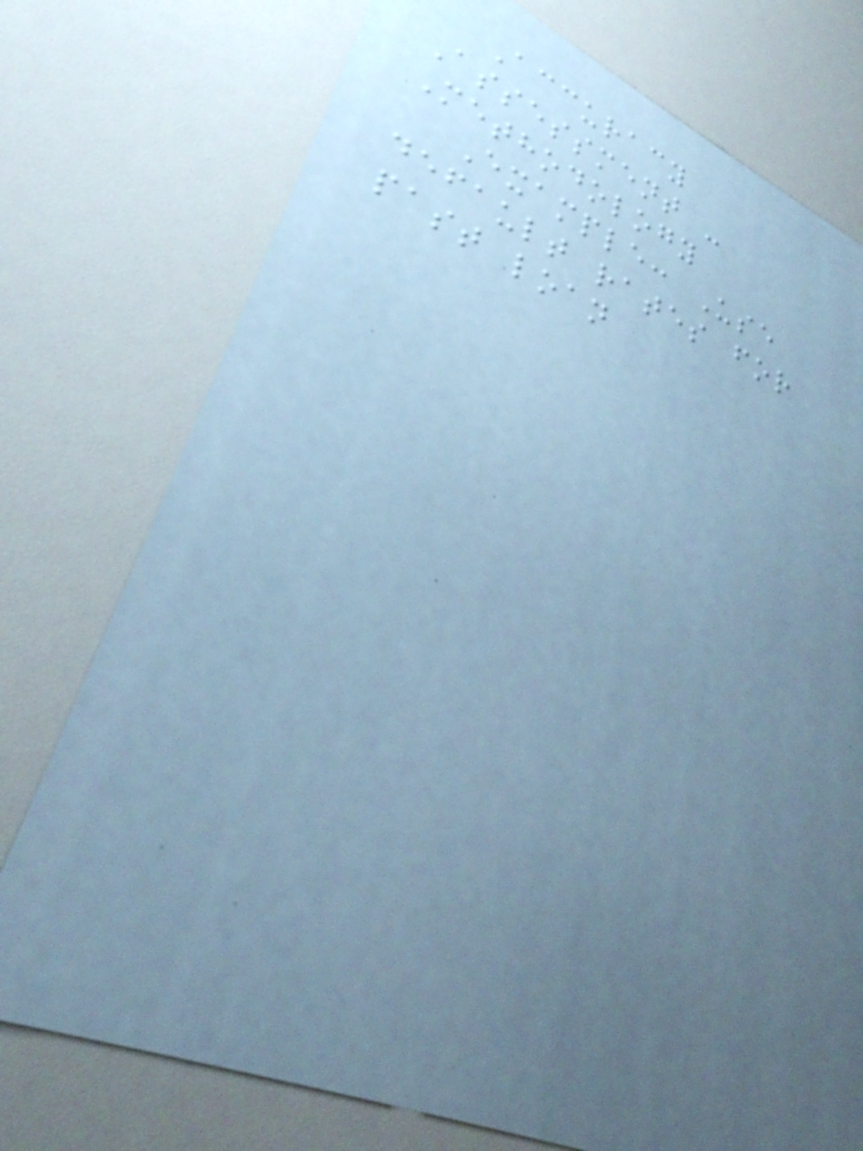Accuracy
Assessment -
Methodology
Example: Use
default rates for
past loan
